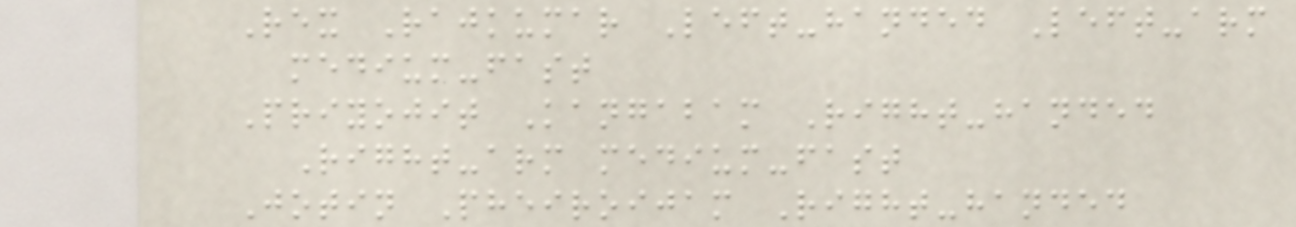Rex Rajkumar Left-handed Left-arm
medium-fast
Priyojit Kangabam Right-handed
Right-arm medium-fast
Jotin Pheiroijam Right-handed
